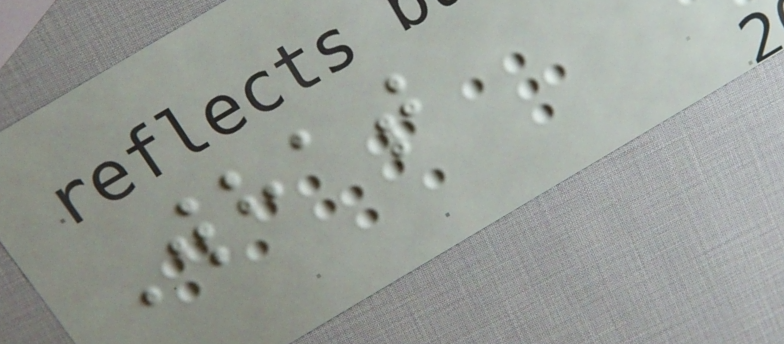What
